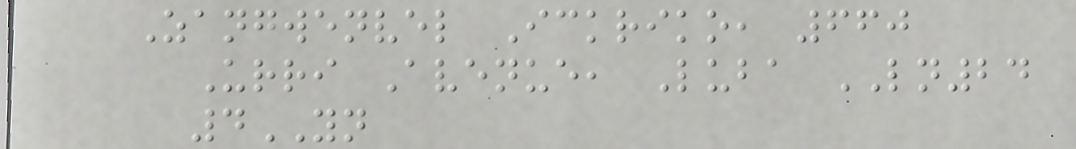Zangwenvel Ickriko, 660
Urri Avenue, Luba LN24
4YN
